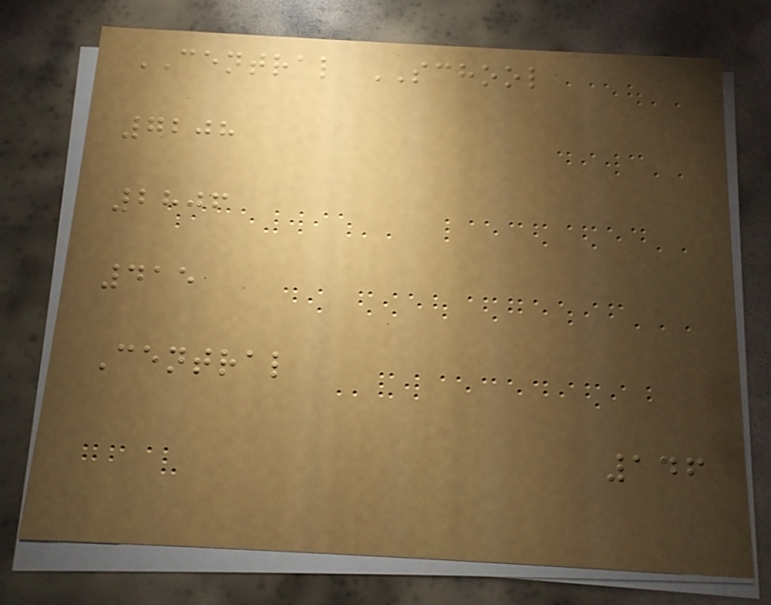CENTRAL SCHOOL
7208
2806
415
Central
146
